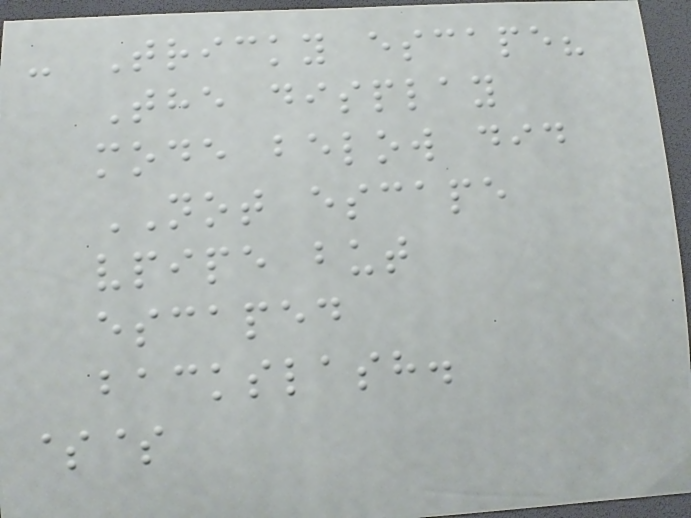- Tricky escape?
The display
mode below did
NOT escape
vpipe but
escaped
backslash.
$$
